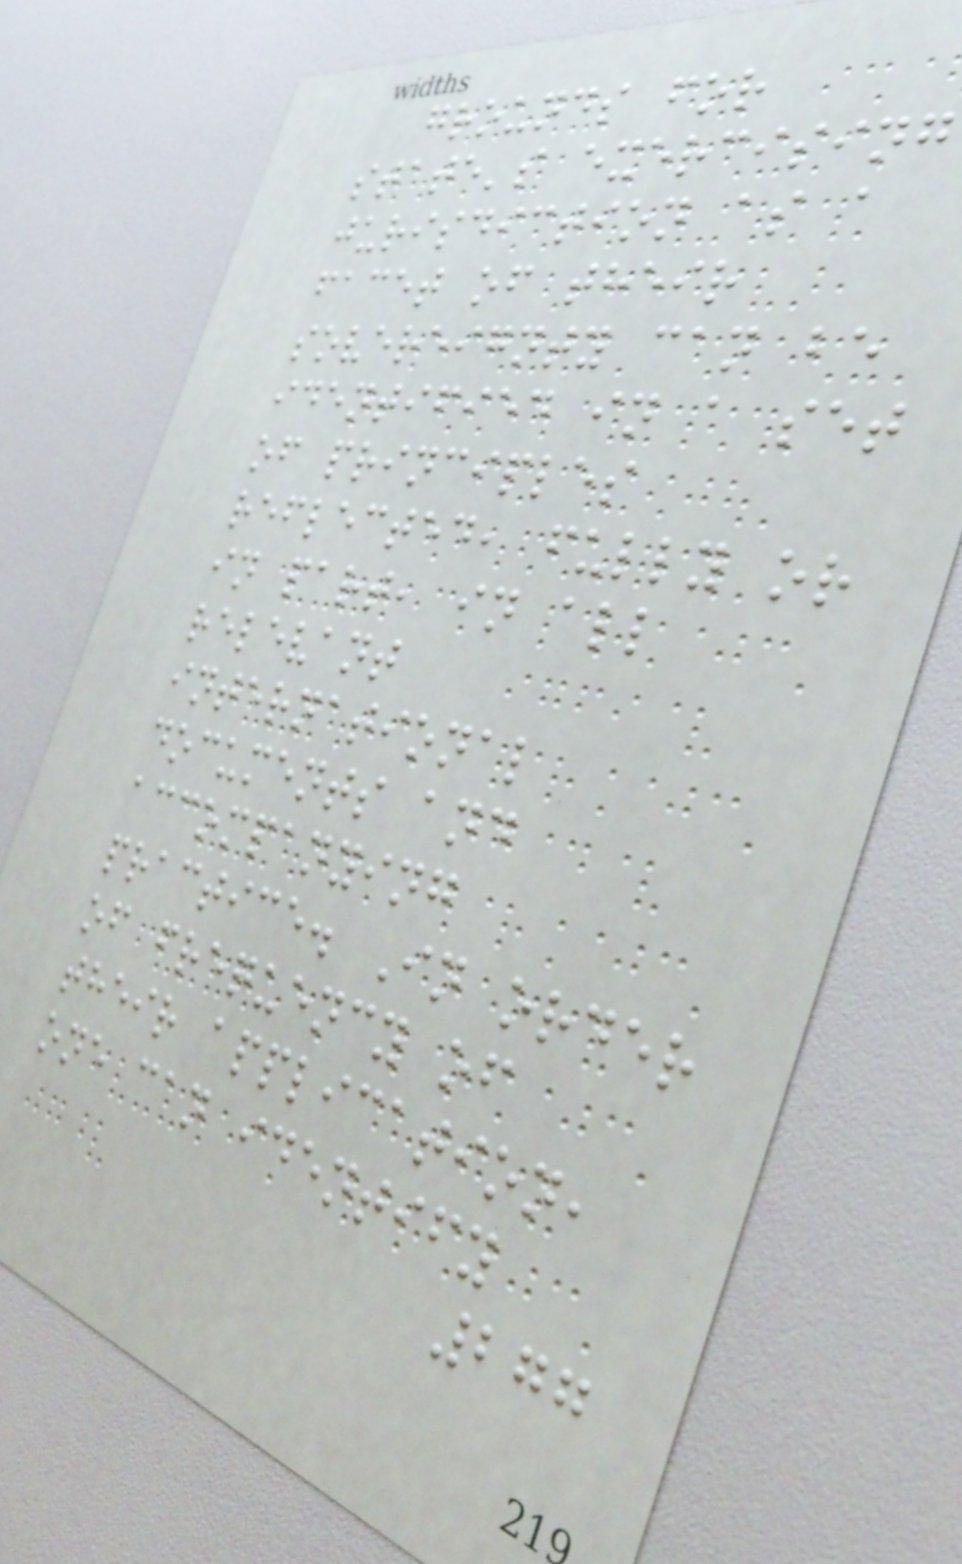grounds for
state's exercising
jurisdiction as a
facet of their
sovereignty can be
identified in a set
of principles
reflected, fully or
in part, in all
relevant
international
documents and
accompanying
practice. In order
of frequency of
their application,
one can identify
277
